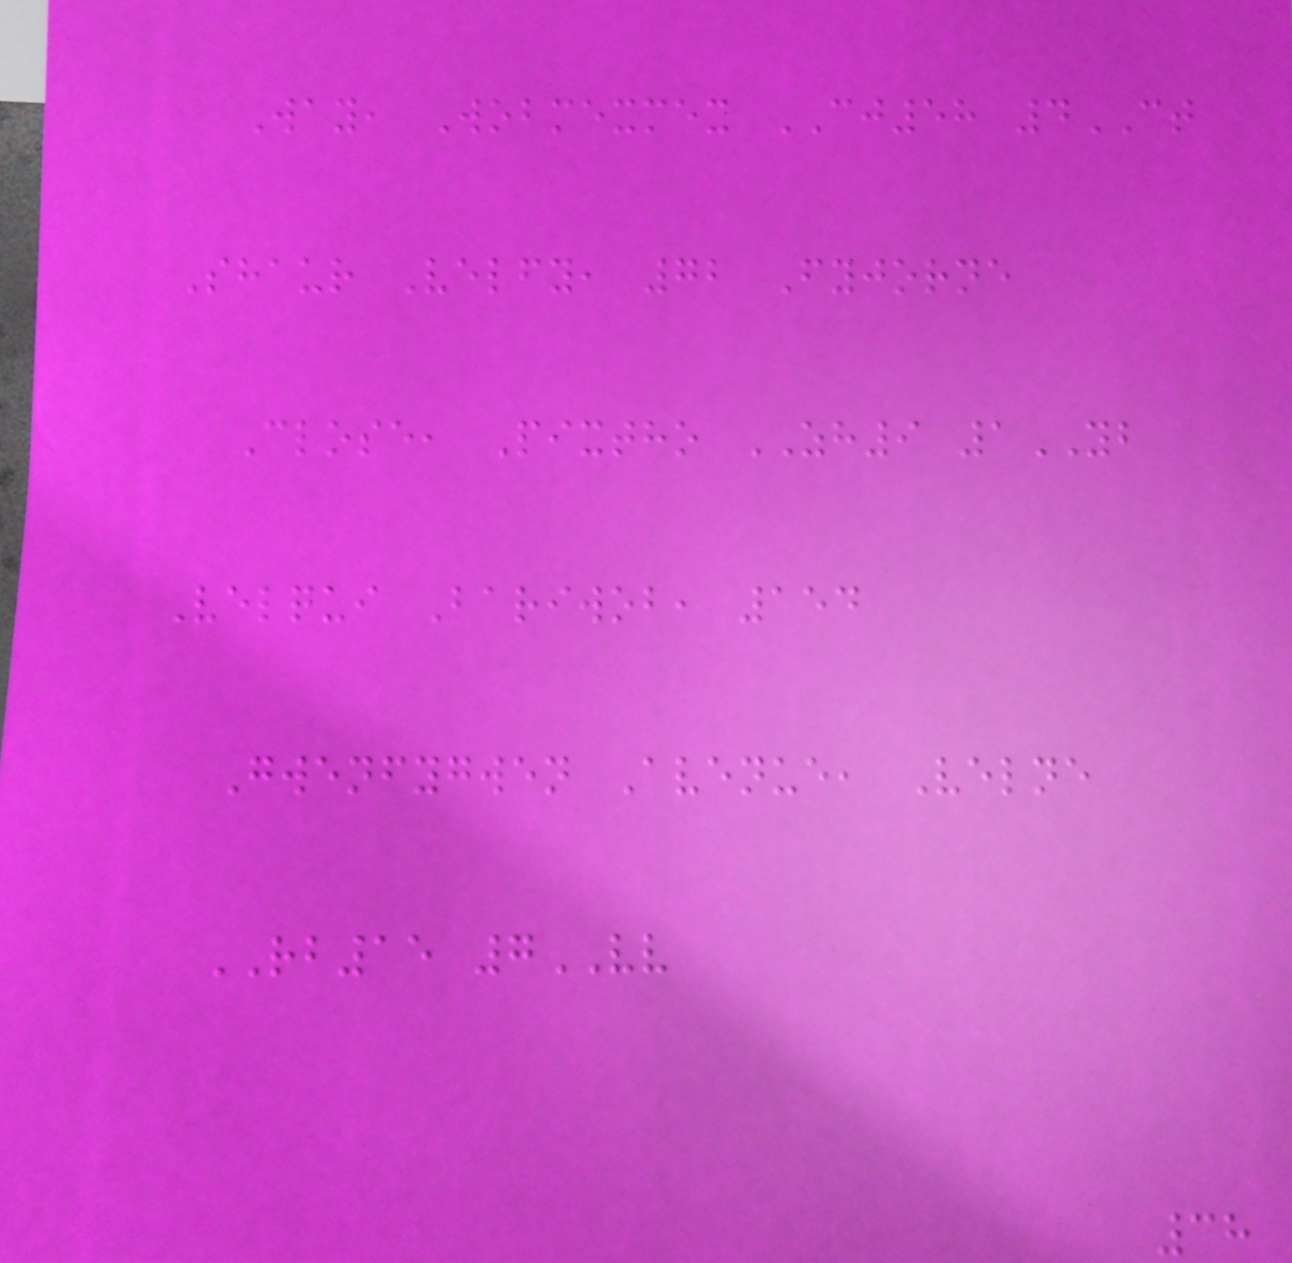Way, Wobmexmex CJ58 4CT
Shaur Velfy, 72 Fyjorne
Close, Pixtho ZH9 1YB
Velqui Bariwob, 154
Gwenfygwen Avenue, Velne
RB15 7VV
38
